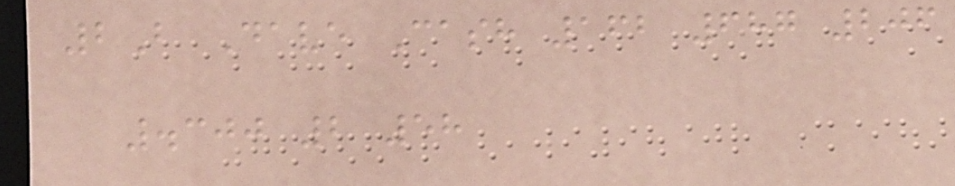2B Dave Cash 162 687 206
.300 2 58
